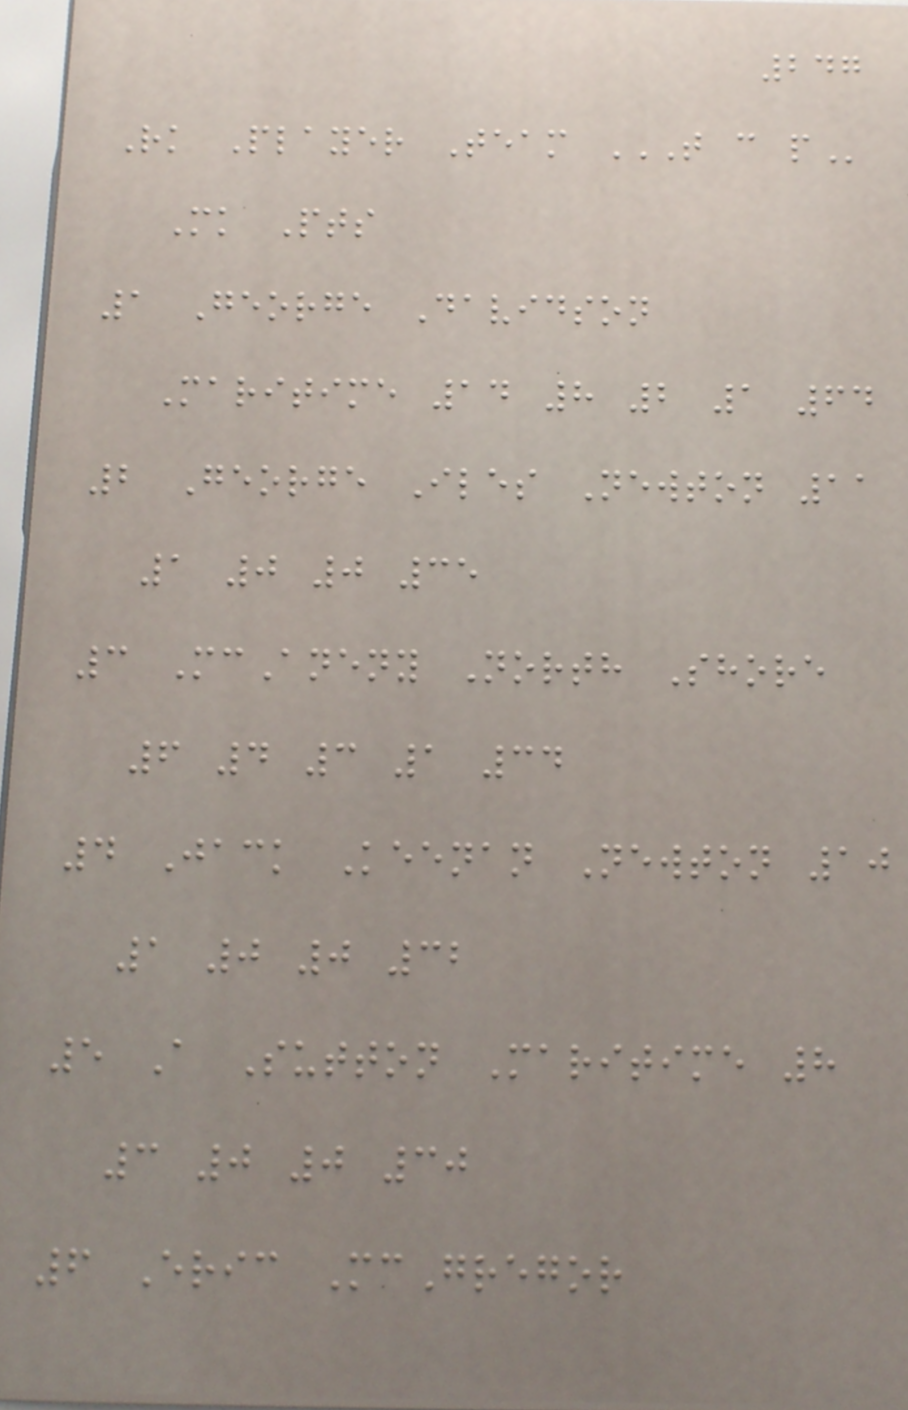247
Rk Player Team T C P
Mk Pts
1 George Davidson
Maritime 14 8 2 1 64
2 George Iles Newton 11
1 0 0 35
3 McAneny North Shore
6 4 3 1 34
4 Jack Keenan Newton 10
1 0 0 32
5 A Sutton Maritime 8
3 0 0 30
6 Eric McGregor
